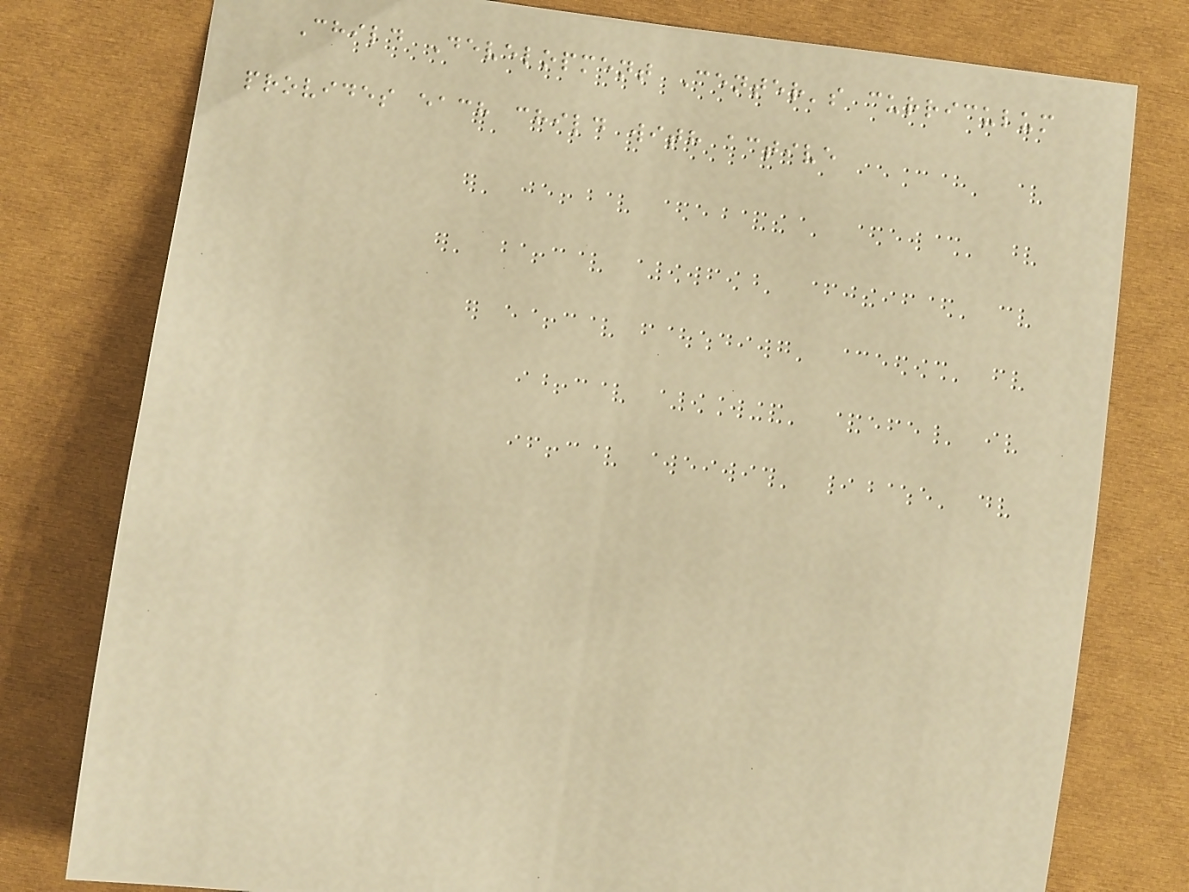Child Development Center's curriculum
provides each child with active
